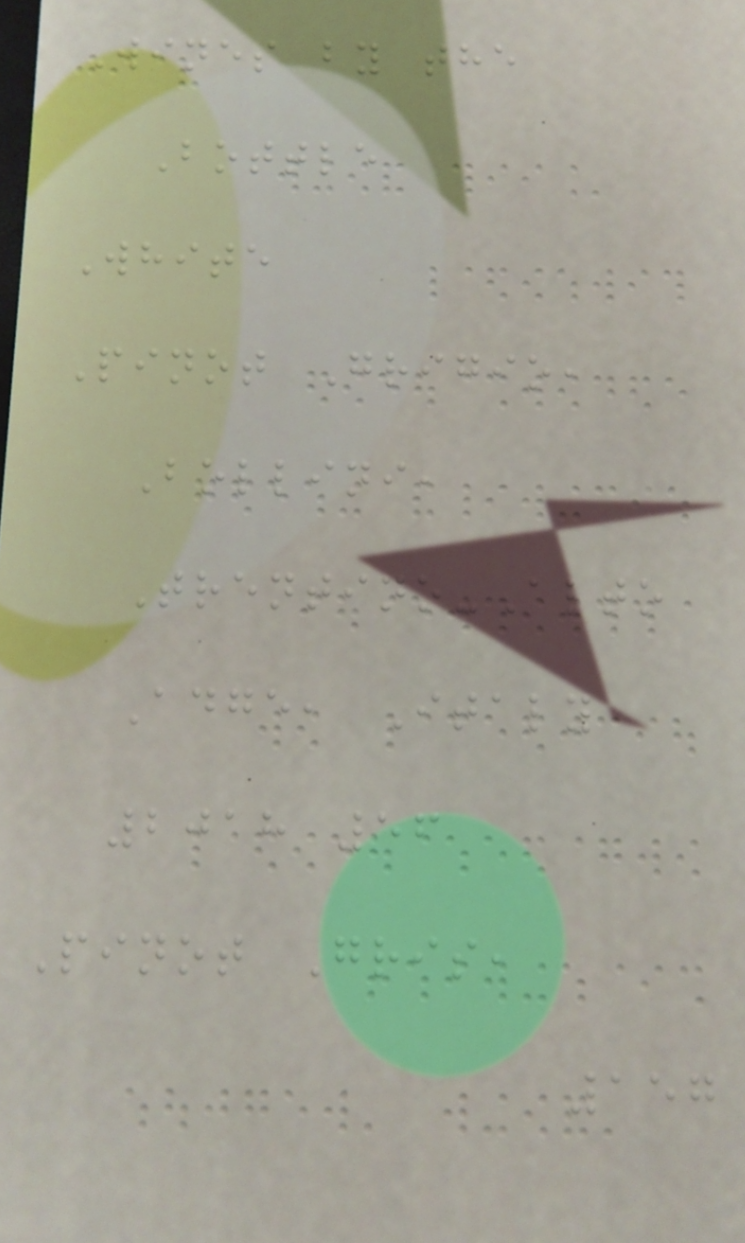Wines by the
Bottle
White
Pinot Grigio,
Bollini,
Trentino-Alto
Adge, Italy
2018 56
Pinot Gris,
157
